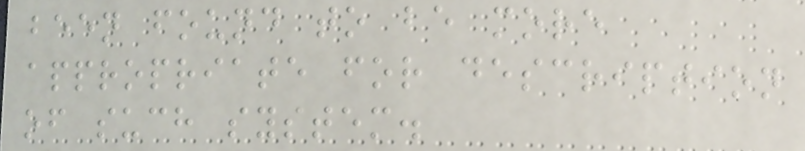been found to be more
appropriate for description
of such system.
